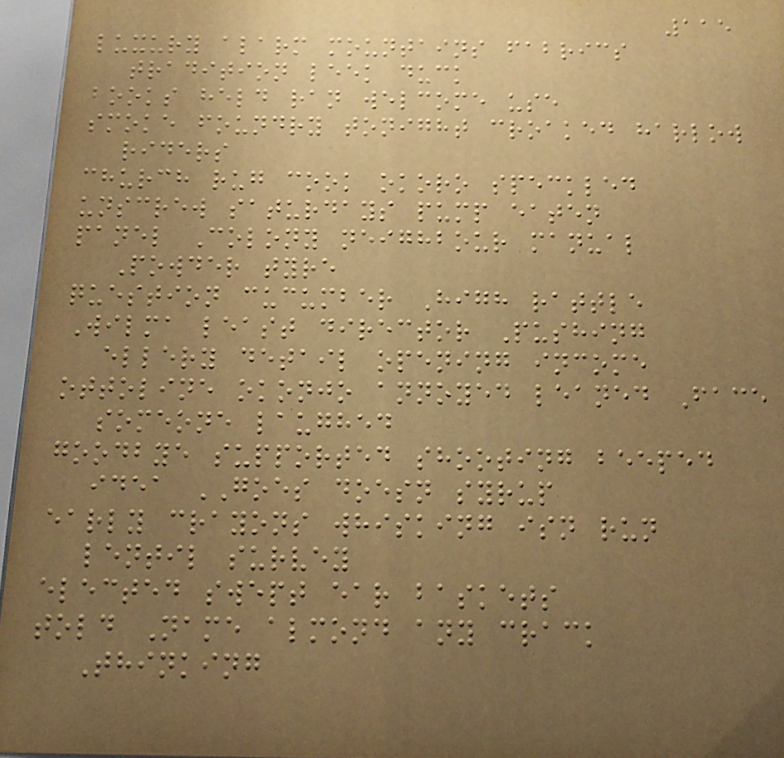115
luxury alarm mountains fabrics
tradition leek duck
books held ran welcome use
smoke foundry tonight croaked harlow
riders
church rug cook okoro speckled
unscrew saturdays pump eaten
panel Colony neighbour manual
Powder tyre
question cucumber High rattle
Wilma least director Pushing
ellery detail opening income
ottoline okonjo annoyed leaned Face
someone laughed
goodbye supported shooting beeped
idea GOES doesn syrup
early crayons whisking isn run
lentil survey
elected swept ear baskets
told Name almond any crack
Thinking
